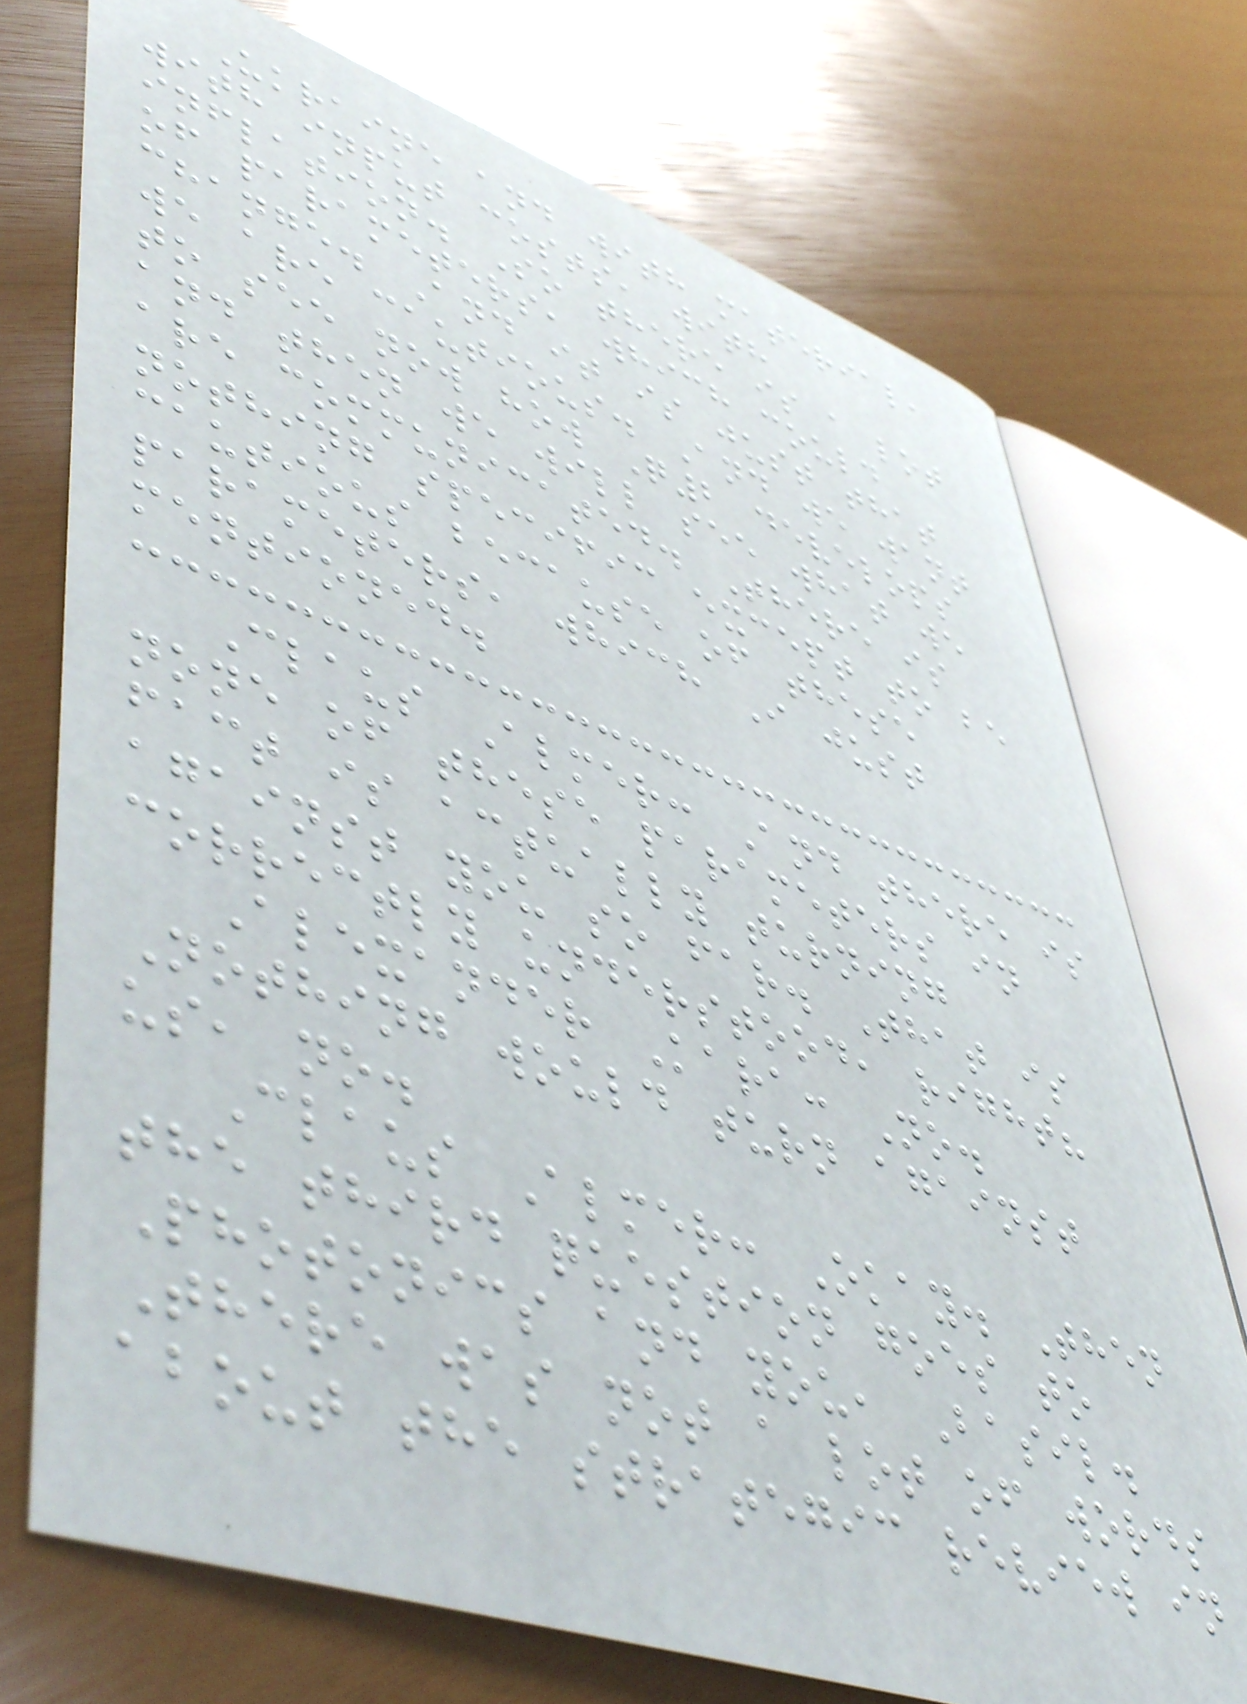Ukraine and with material,
with input costs, with
inflation. So there is a lot
of parameters, which could
change. And it is just that
we are cautious. And we want
to see now how Q2 develops
and then we will see what we
are communicated. There is
nothing specific except to be
cautious because of these
parameters, which I just
mentioned.
Claus Almer: And there is
none of these parameters in
fact is actually turning
against you so far. That is
correctly understood, right?
Alexander Kara: No.
Nothing would turn against
us, no.
Claus Almer: Okay. Then
the third question goes to
Photonics and you, Basil.
There was not a lot of words
about the strategic review in
